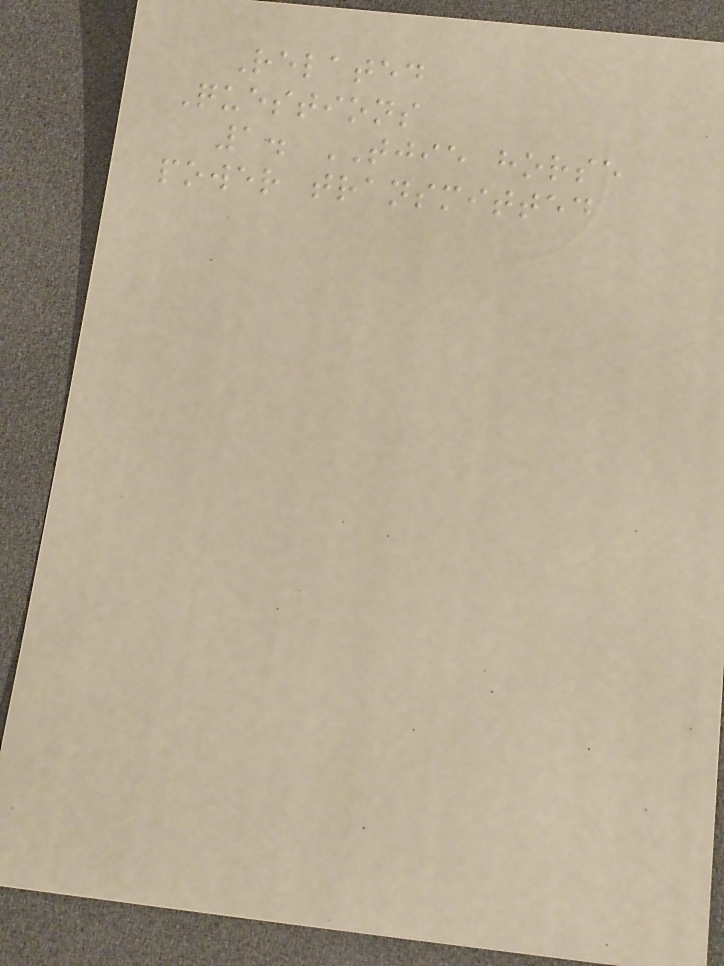Related
Questions
1. TJIE horse
power transmitted
